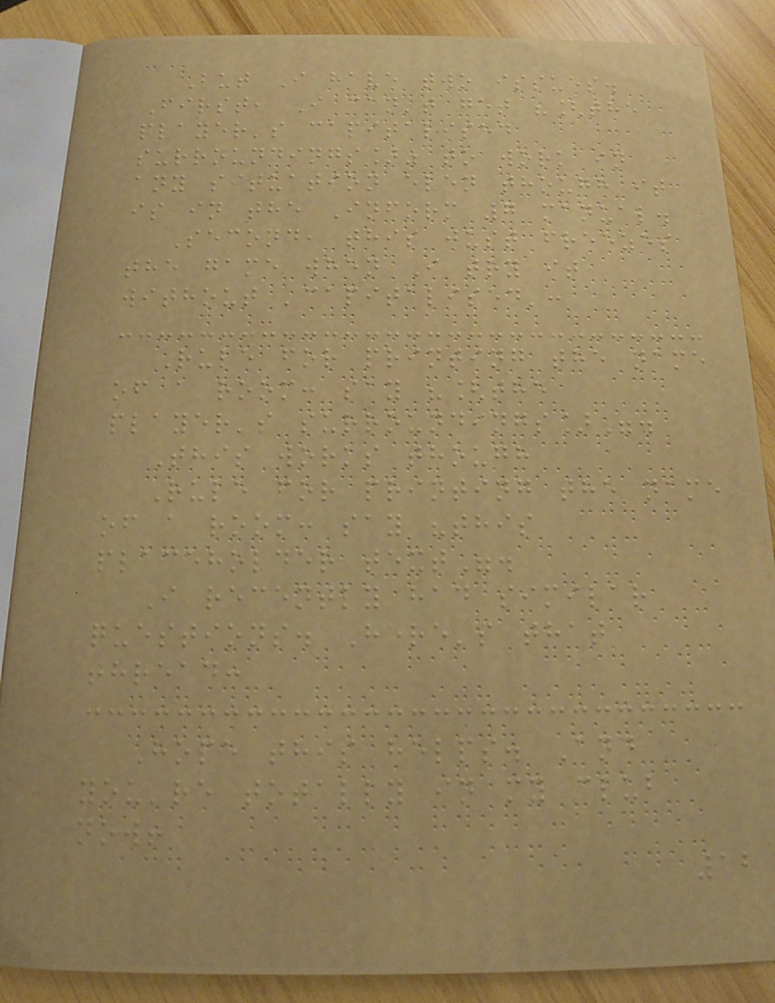But I have two issues.
First, I can't get "[the
player's capitalised
surroundings]" to work in
any situation even though it
is in the Inform 7 manual.
Second, this just freezes
the game when I try it
without 'capitalised':
Rule for printing the name
of a room: say "[the
player's surroundings]".
This works though
Rule for printing the name
of a room: say "this
placeholder text".
I recently had similar
questions. Here's that
thread:
Hope this helps. And
you're totally in my club
now!
12
